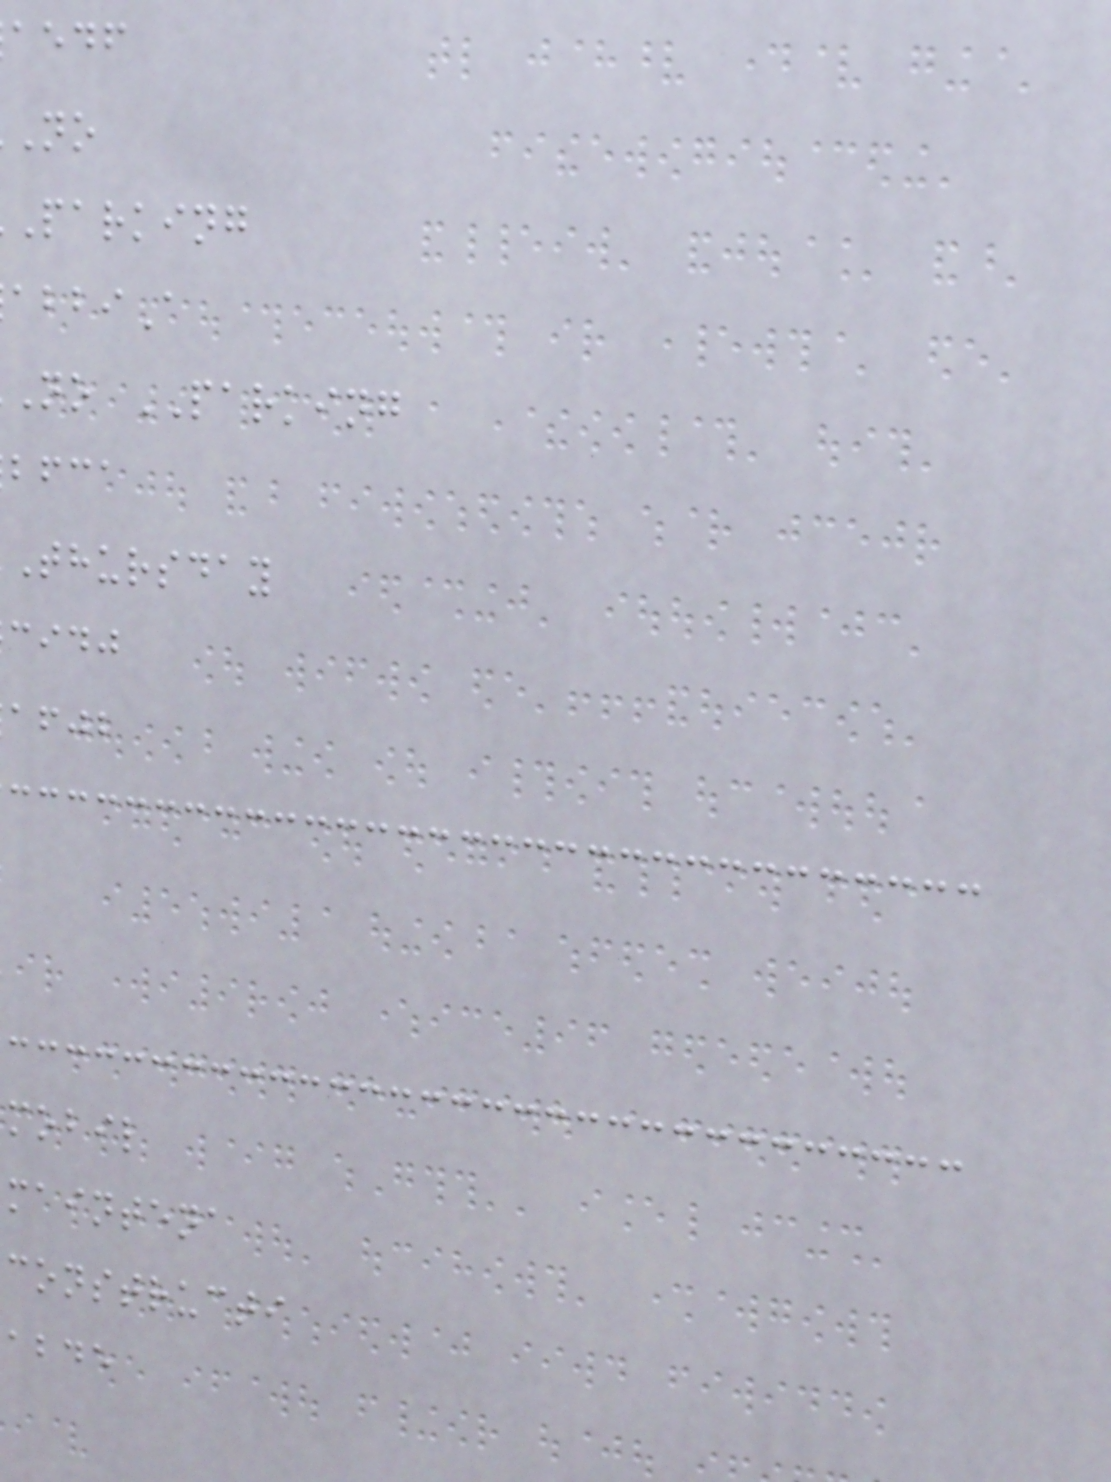aedf
parking
no PARKING
bfca
thursday
cidj
afjb
mobil
maintena
constructi
abde
